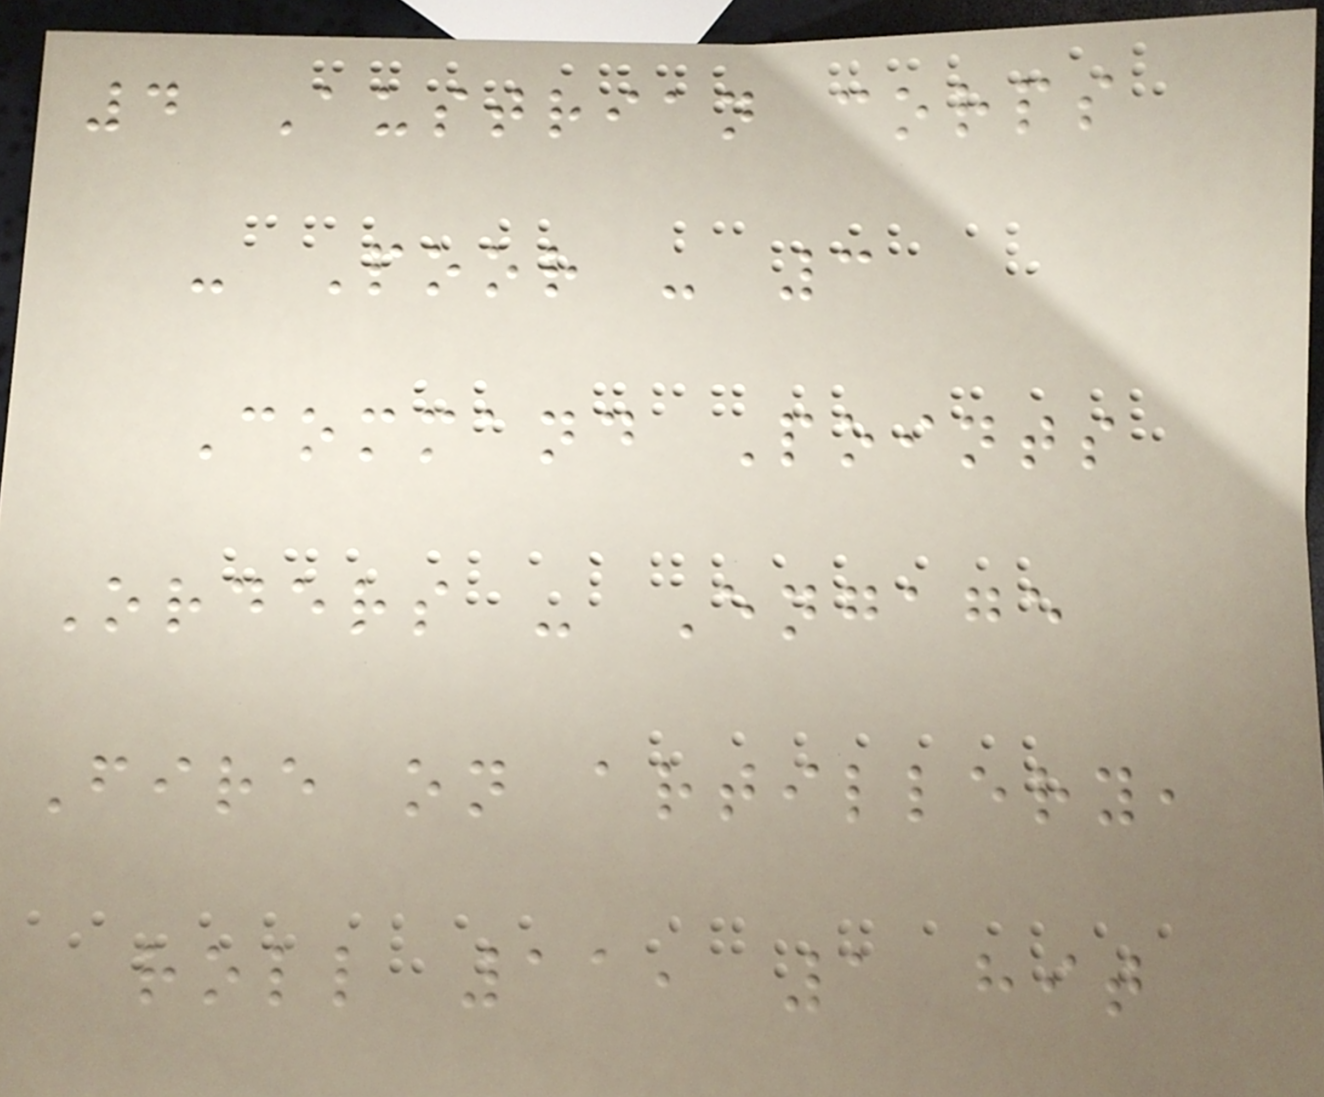4 Austrian corps
- Poor - 3
Command Points
Orders - Engage
Fire on artillery,
roll 11, 1 hit
